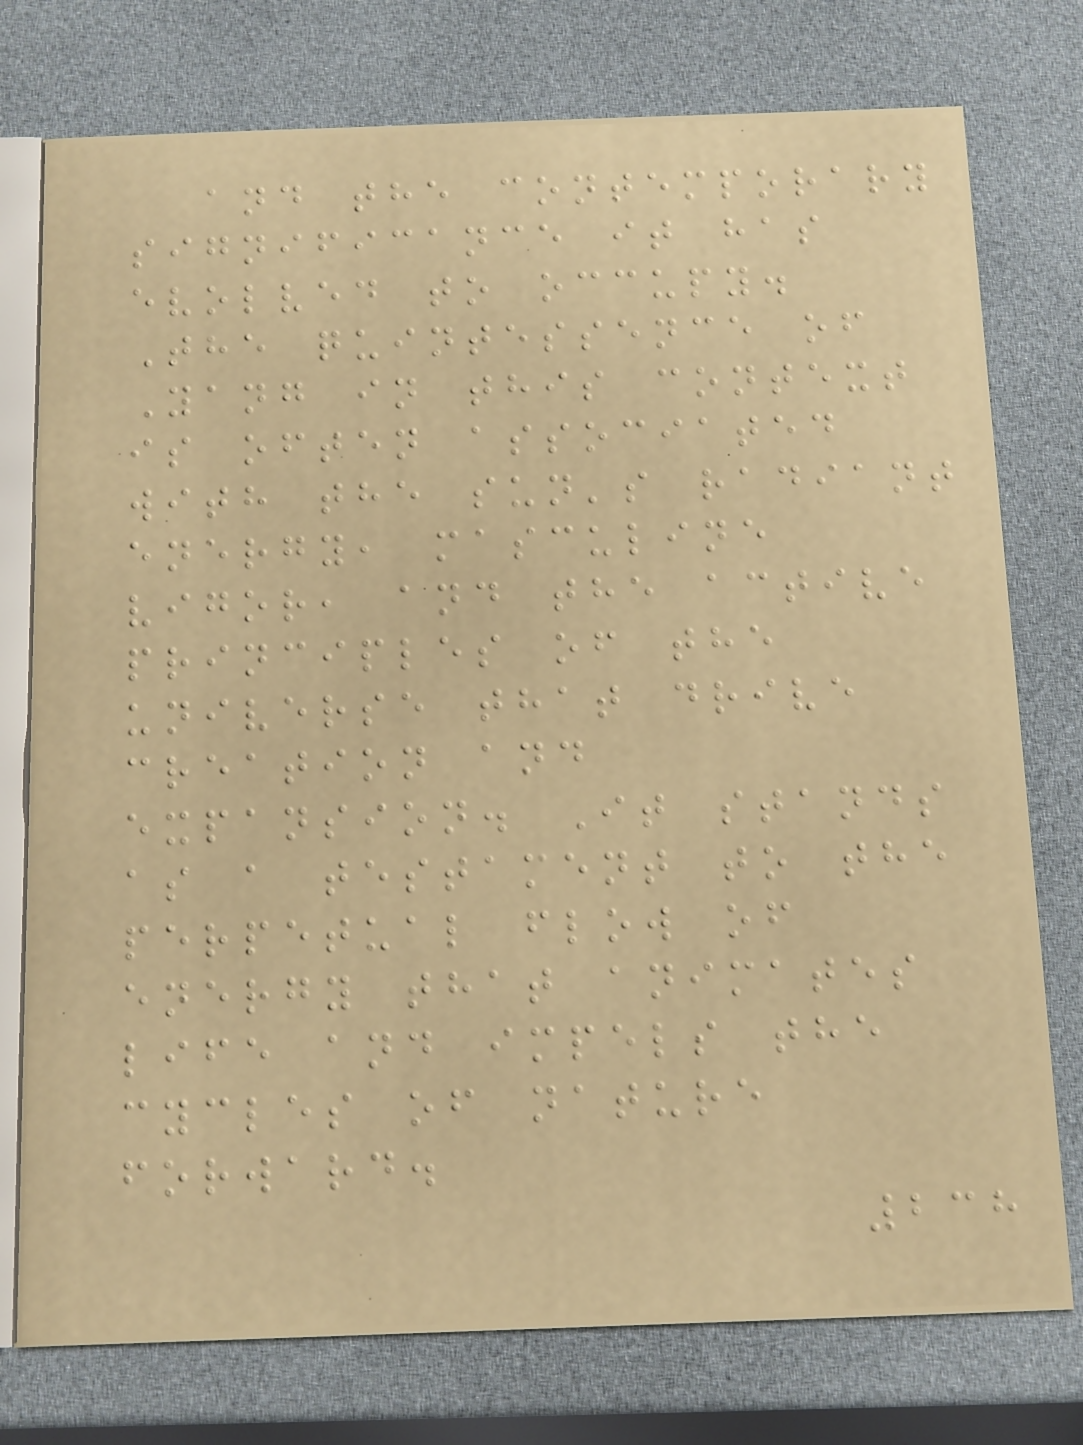and the contemporary
significance it has
evolved to occupy.
The quintessence of
Yang in this context
is often associated
with the sun's radiant
energy, masculine
vigor, and the active
principles of the
universe that drive
creation and
expansion. It stands
as a testament to the
perpetual flow of
energy that animates
life and impels the
cycles of nature
forward.
238
